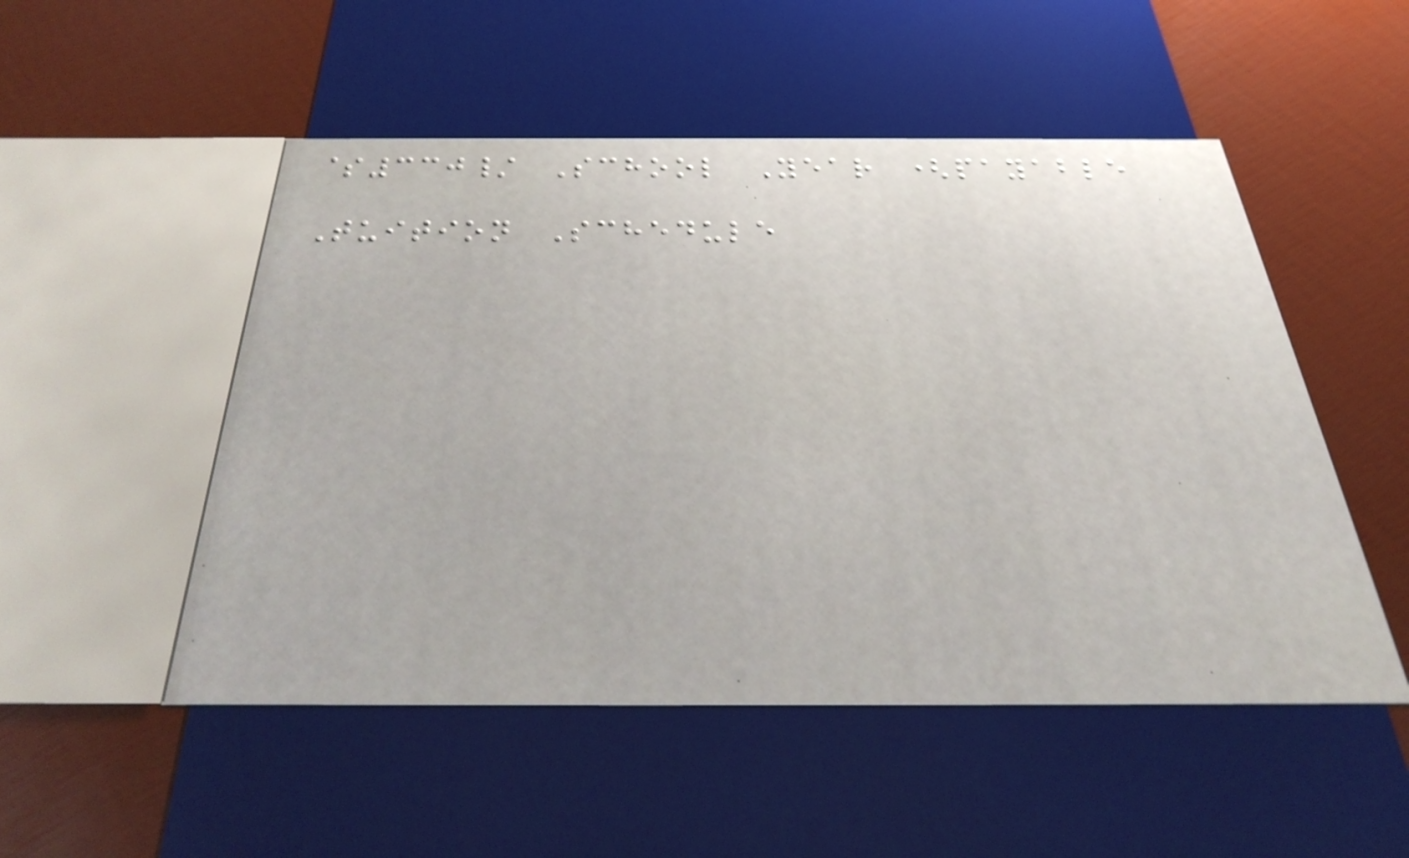$330/ School Year (payable
Tuition Schedule
